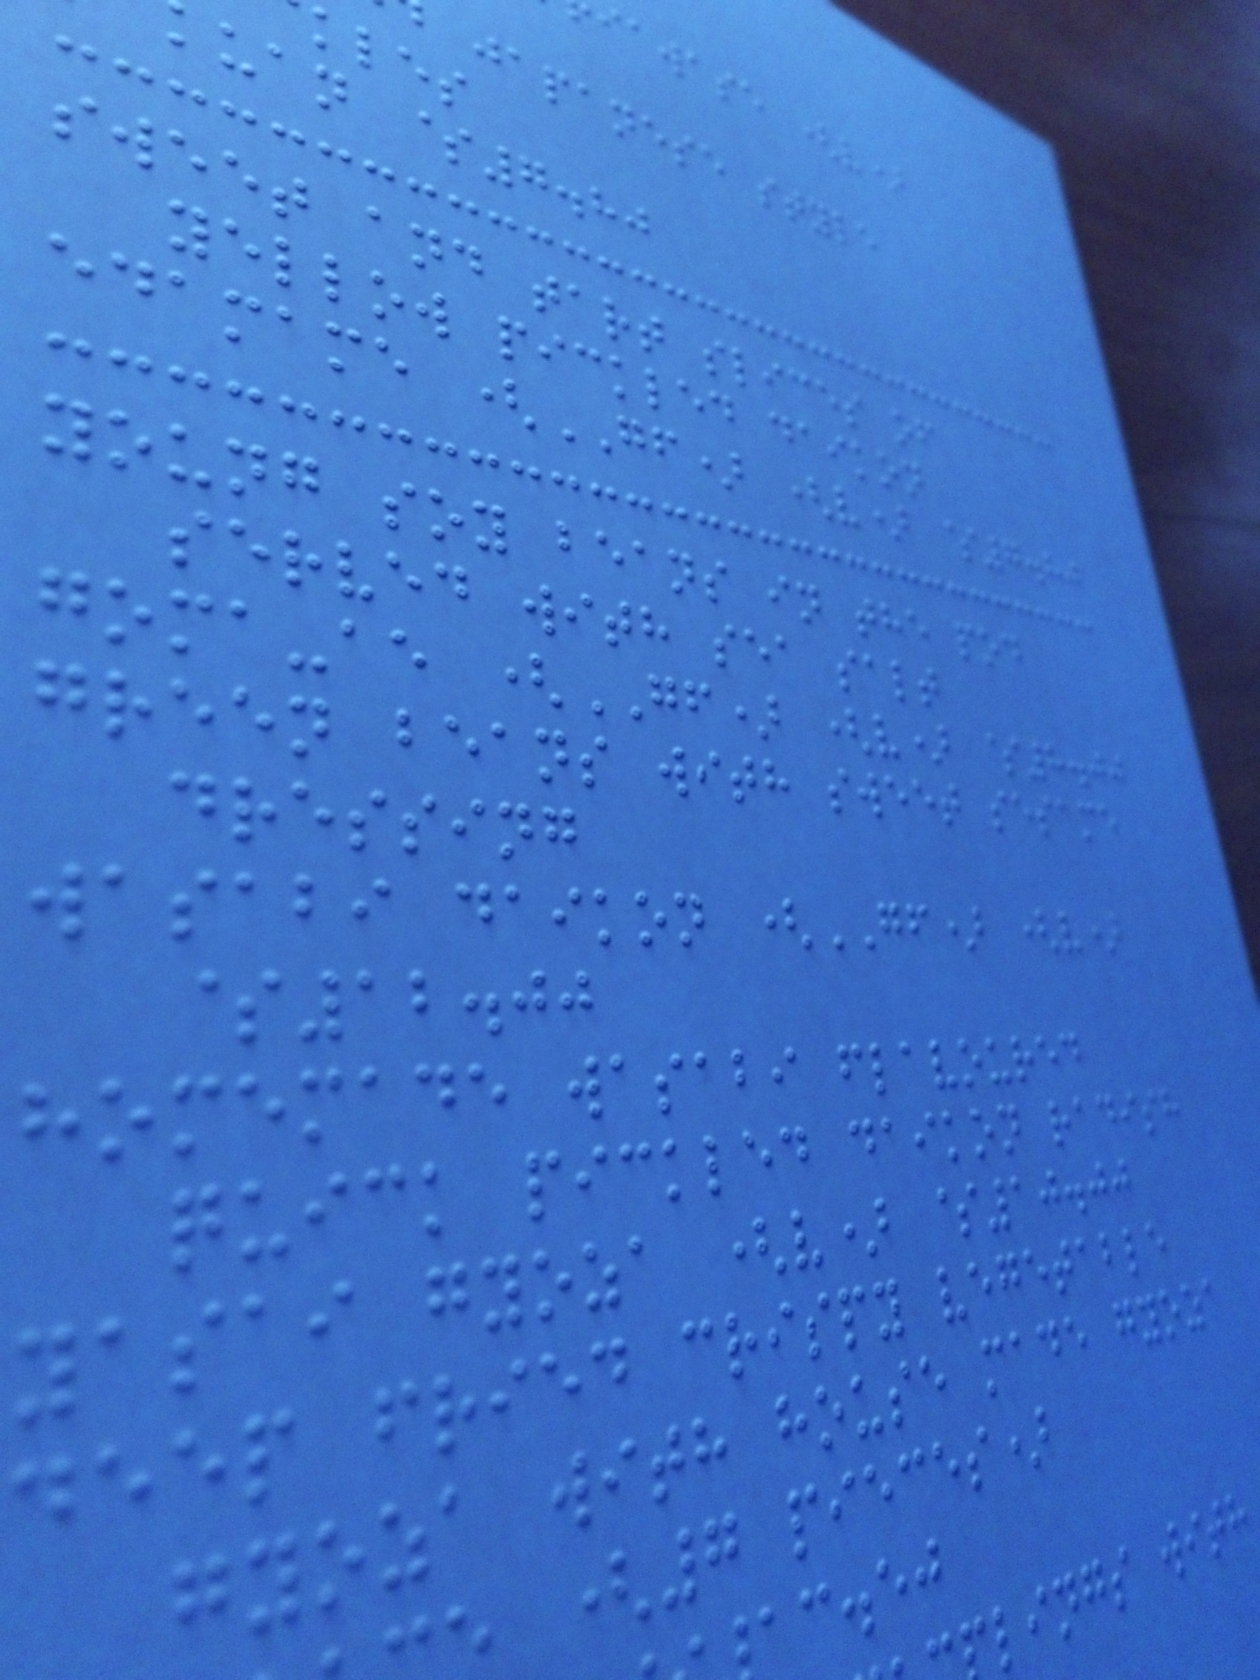iawase (v)
japanese style
kles
uan $7.80
sweet and tart slices of
yellow pickled daikon
edamame (GF) (v) $7.80
young soy beans in the pod
served with sea salt
goma-ae (GF) (v) $8.00
green beans with sweet sesame
dressing
wasabi daikon (GF) (v)
$12.00
homemade wasabi flavoured
quick pickled daikon radish
yasai gyoza (v) $10.00
deep fried crispy vegetable
gyoza with house made gyoza
(7 pieces)
ac.ej
lings with
